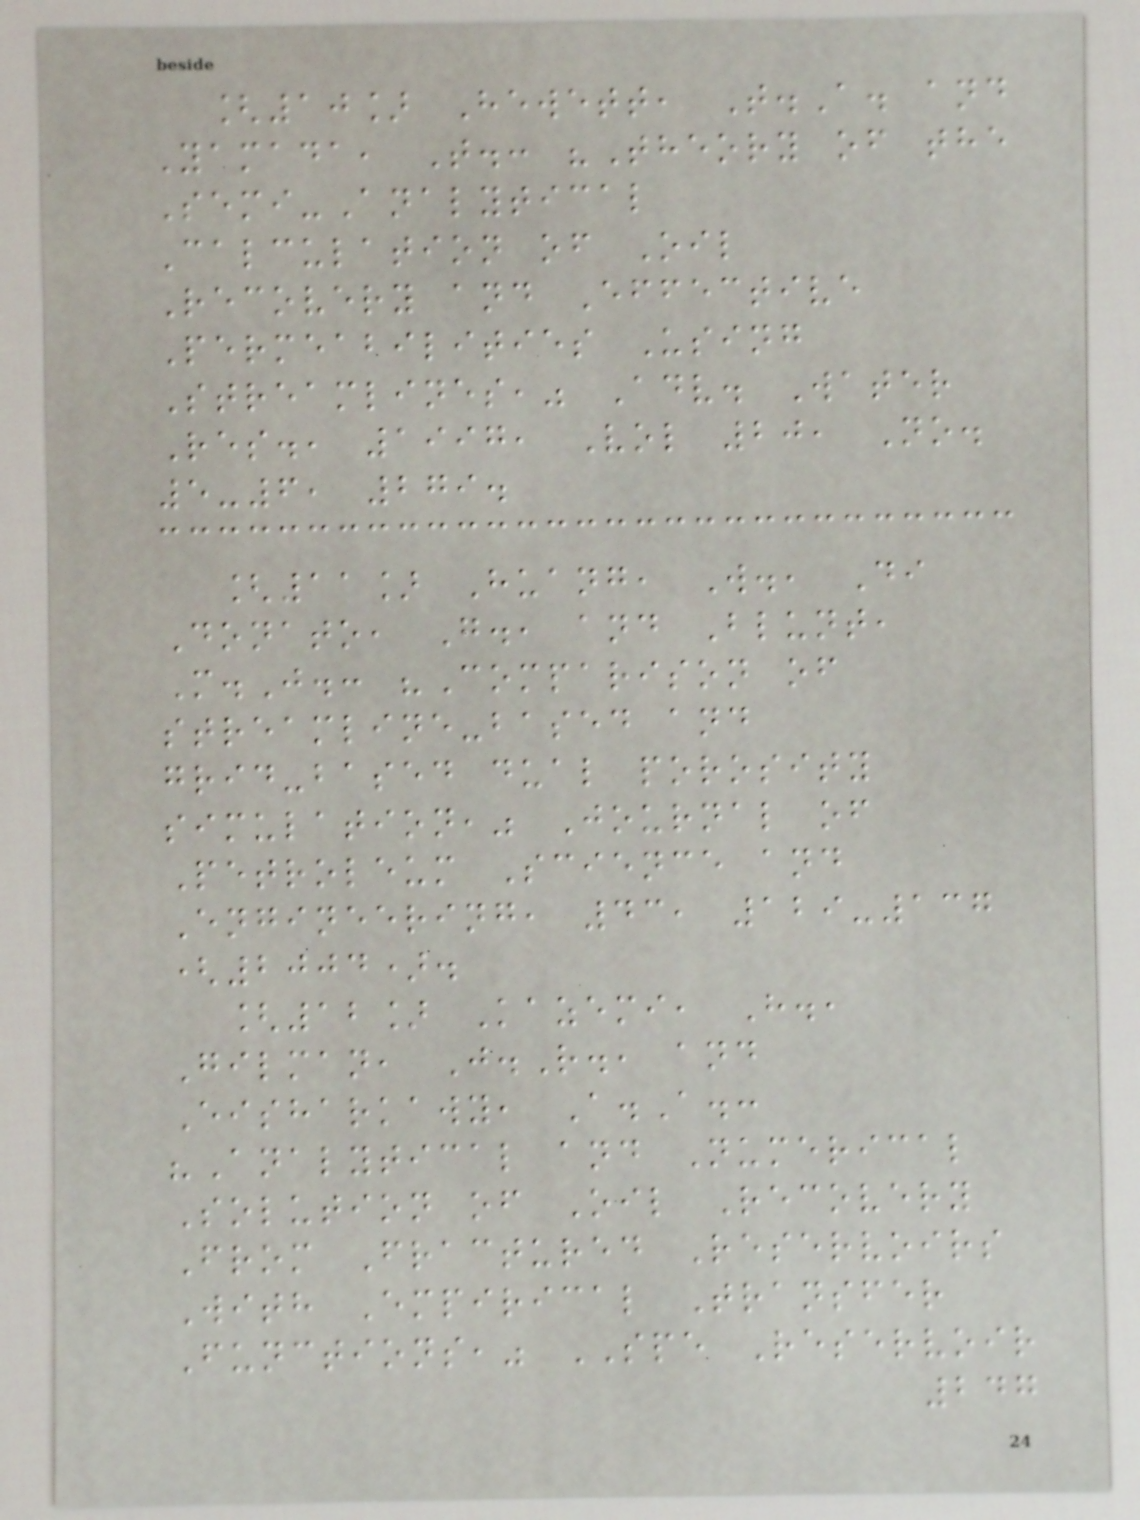[10] Hewett, T.A. and
Yamada, T.: "Theory of the
Semi-Analytical
Calculation of Oil
Recovery and Effective
Permeabilities Using
Streamlines," Adv. Water
Res., 1997, Vol 20, No.
5-6, 279.
[11] Huang, W., Di
Donato, G., and Blunt,
M.J.: "Comparison of
streamline-based and
grid-based dual porosity
simulation," Journal of
Petroleum Science and
Engineering, 43, 129-137
(2004).
[12] Kazemi, H.,
Gilman, J.R., and
Eisharkawy, A.A.:
"Analytical and Numerical
Solution of Oil Recovery
From Fractured Reservoirs
With Empirical Transfer
Functions," SPE Reservoir
247
